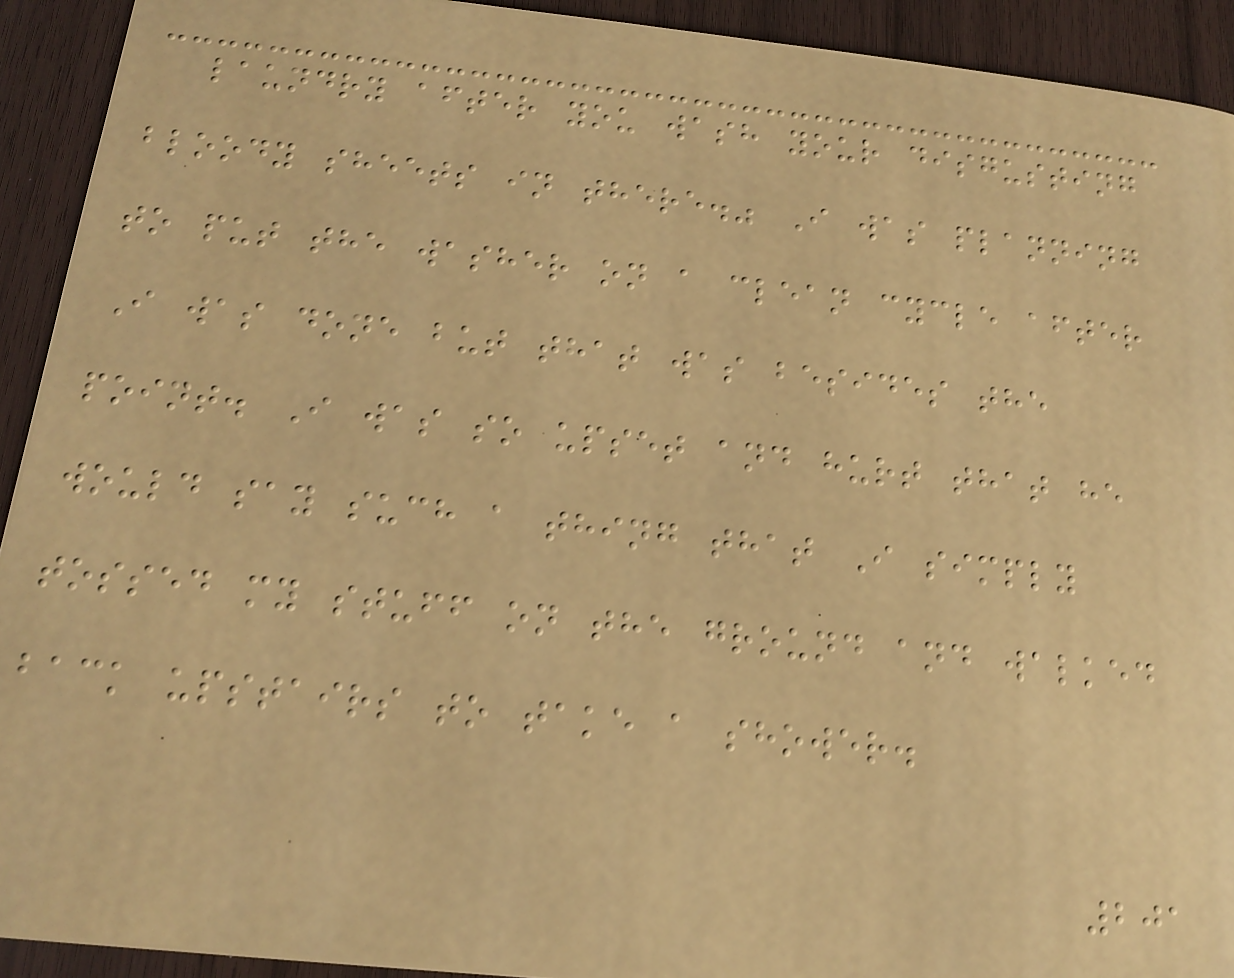laundry after you wash your disgusting
bloody sheets in there." I was planning
to put the washer on a clean cycle after
I was done but that was besides the
point. I was so upset and hurt that he
would say such a thing that I simply
tossed my stuff on the ground and walked
back upstairs to take a shower.
201
